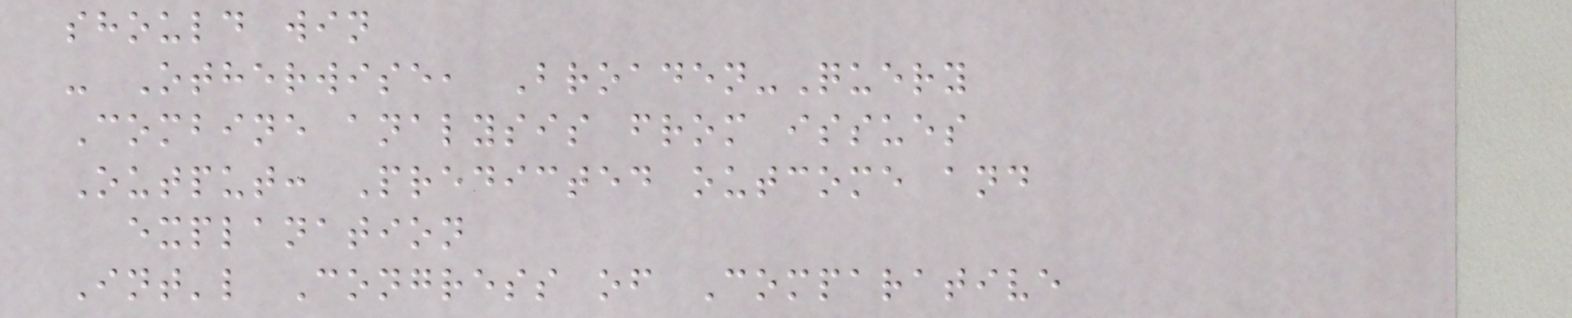should win
- Otherwise, Broaden-Query
Combine analysis from issues
Output: Predicted outcome and
explanation
Int'l Congress of Comparative
